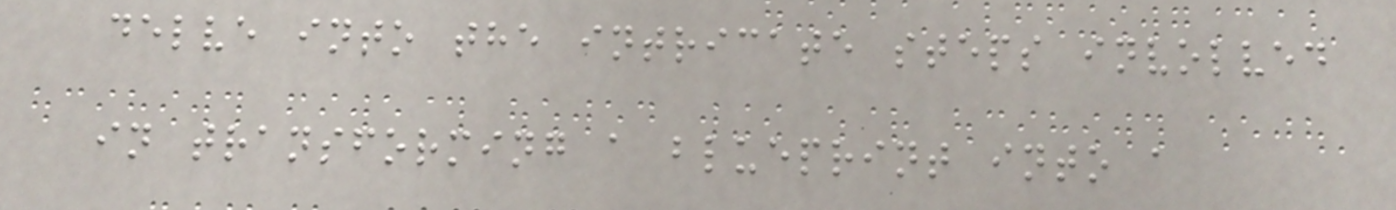delve into the intricate steps involved
in transforming a blueprint into a
